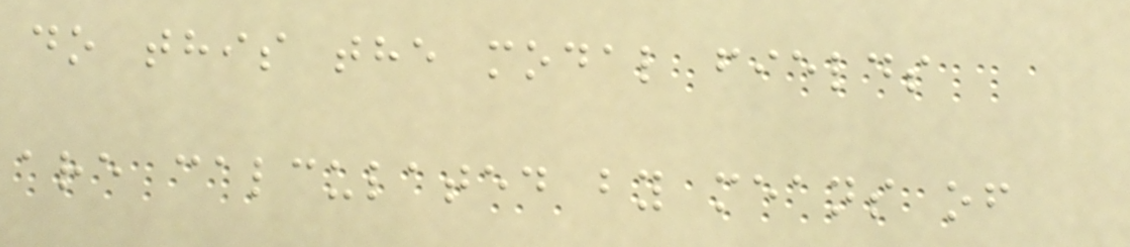do this the modal fields
are calculated by means of
